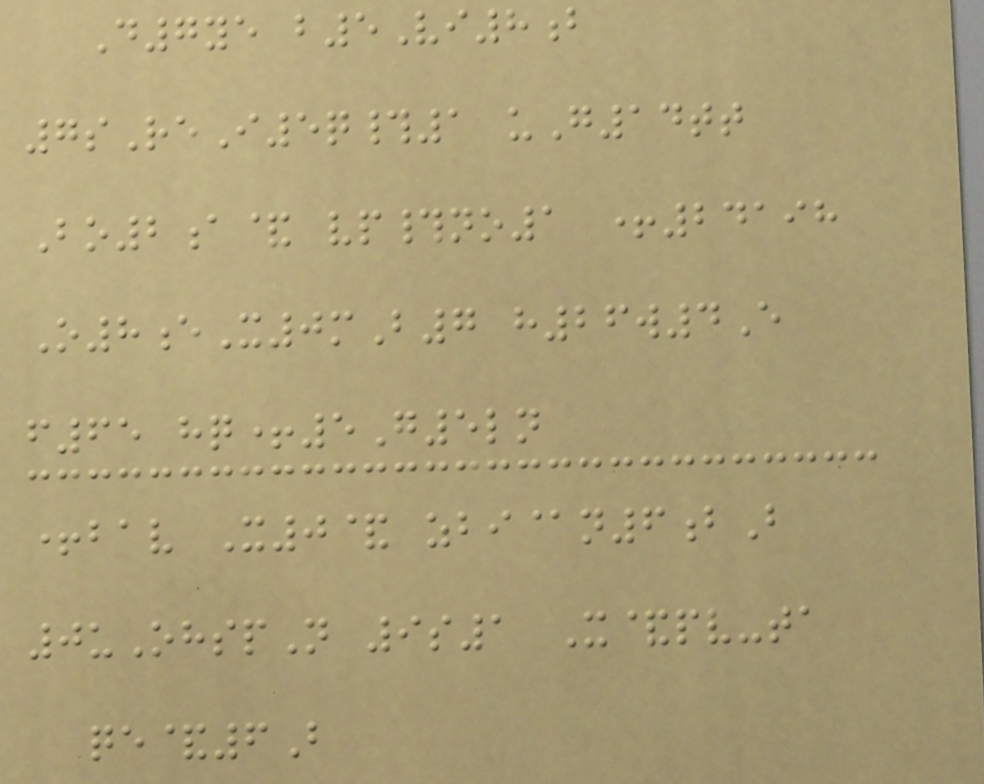D7ye b5Vi8b
7sReI5q#1 uG14tt
Bo2a& vp#no1 +24198
O8eX0mB7 h26w4E
f65 hq+5G5ln
+bav X0& zbi@n6bB
0uOhspN 9s1 X&pv-ta
qe&6B
